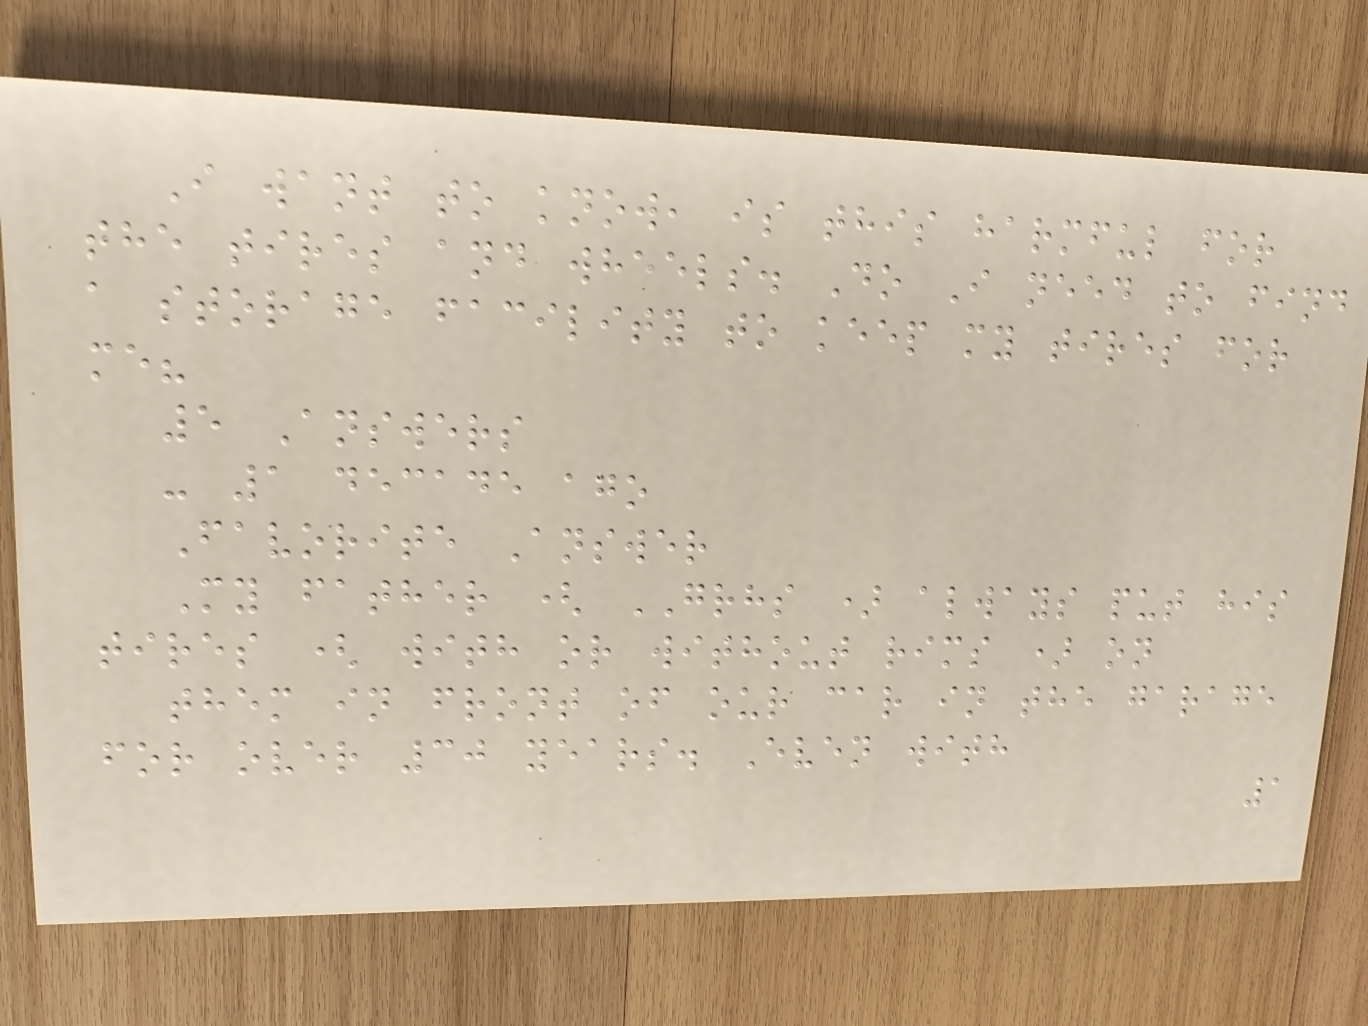I want to know, is this harmful for
the tires and wheels. Do I need to find
a storage facility to keep my tires for
me?
5 Answers
- 1 decade ago
Favorite Answer
My father ( GRHS ) always put his
tires ( with or without rims ) on
them in front of our car in the garage
for over 30 years. Even with
1
